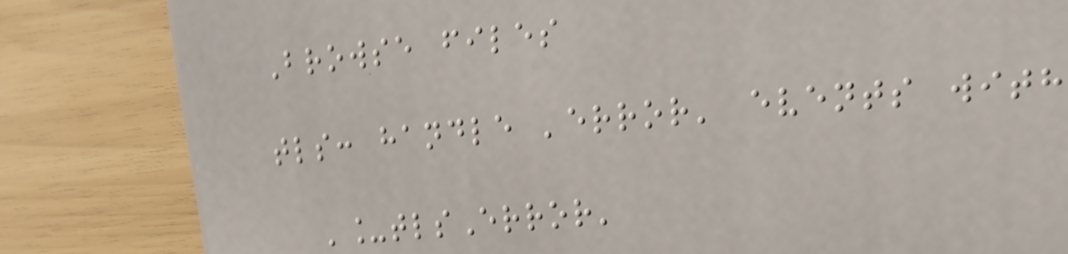Browse files
tls: handle 'error' events with
'_tlsError'
